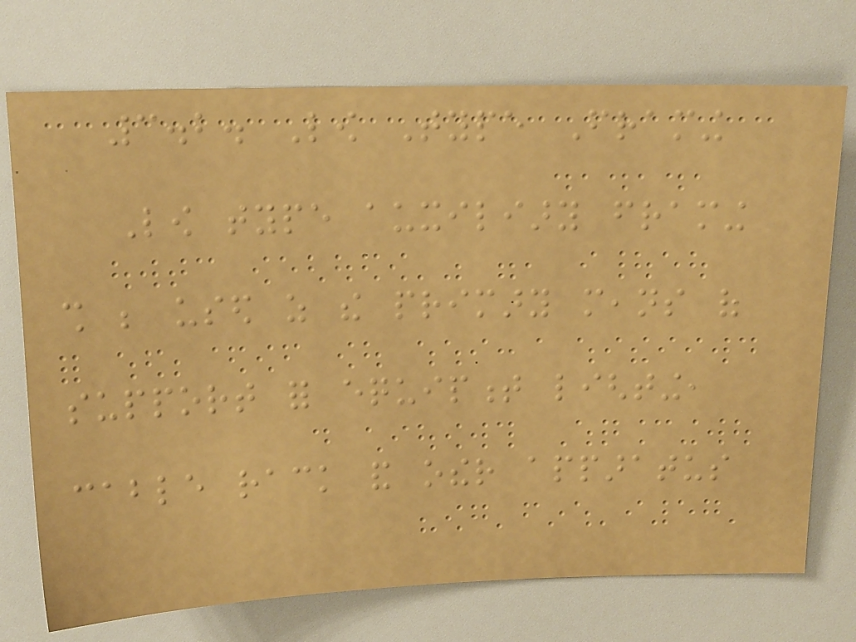3.2. Low Type Framing
Low type auxiliary framing
shall be used as the primary means of
support for equipment lighting,
cable rack and other apparatus
